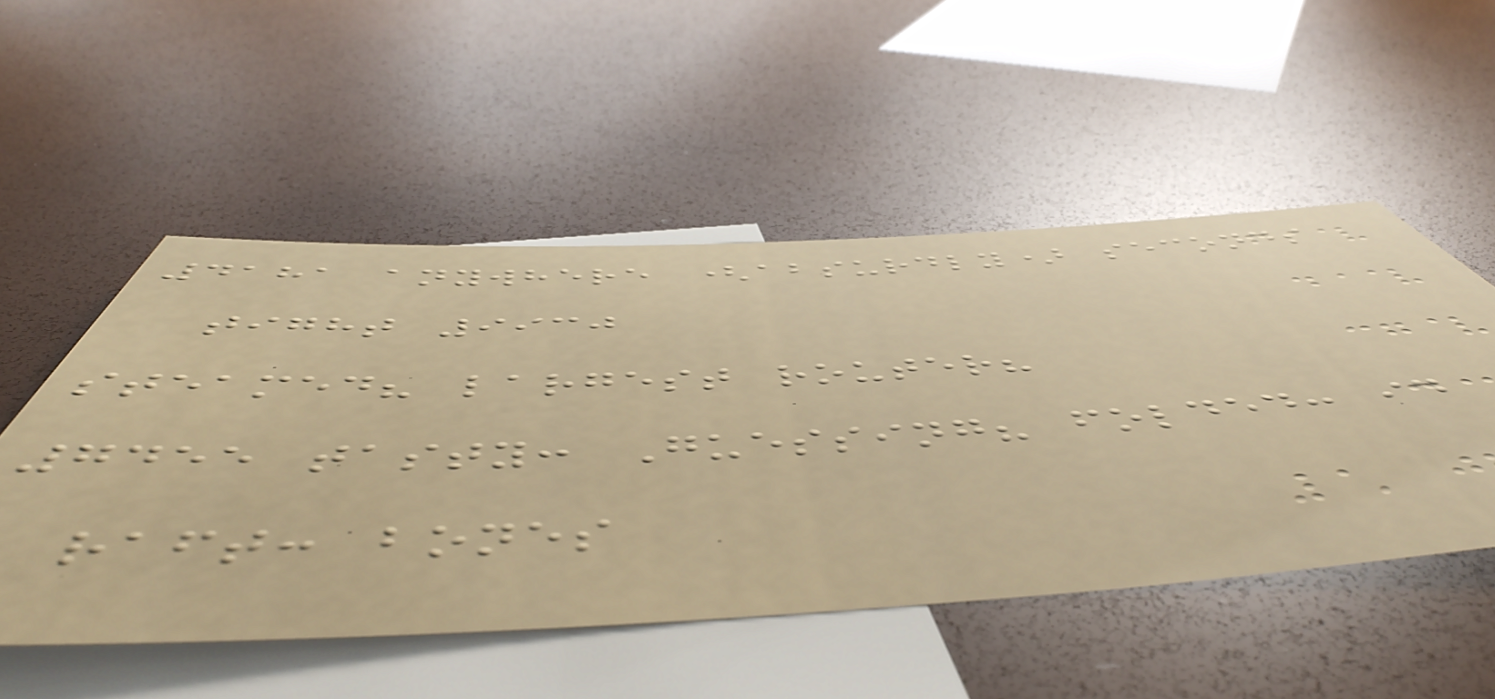4181 anywhere (absurdly) seconds
tight 9930
steamed? largest router?
7455 tasty: Guessing? folded: id
raft: bones
